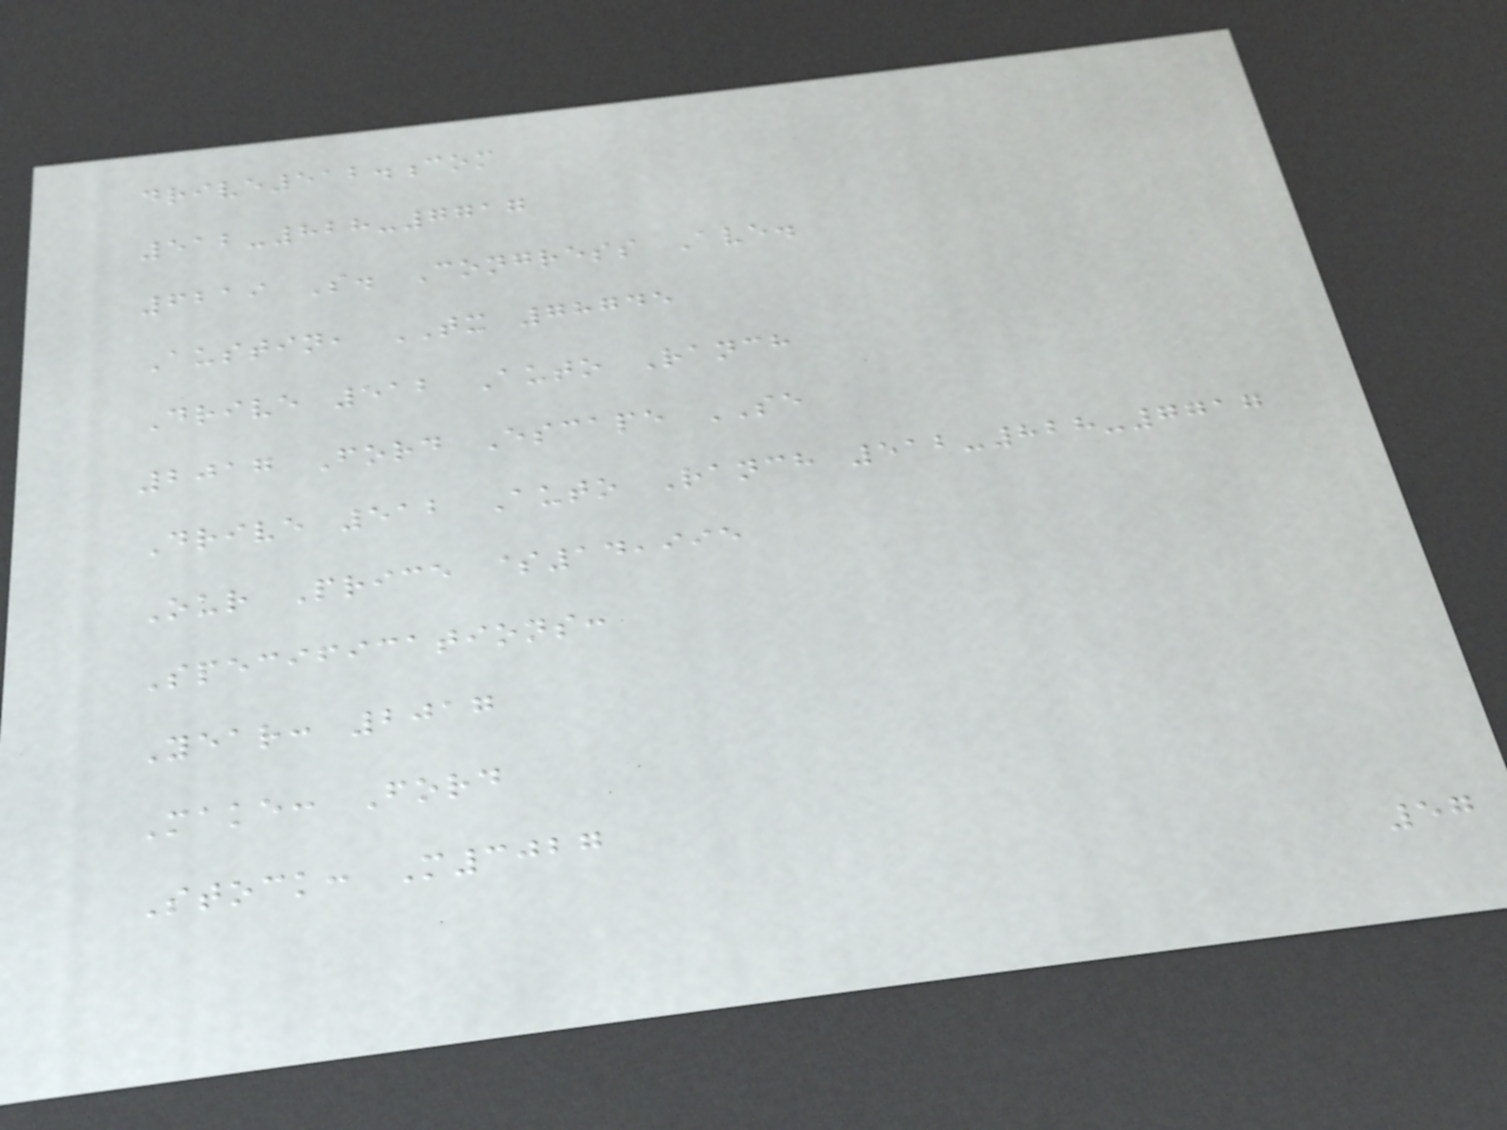drive512.com
512-828-7717
6219 S. Congress Ave.
Austin, TX 78745
Drive 512 Auto Ranch
2017 Ford Escape SE
Drive 512 Auto Ranch 512-828-7717
Our Price $14,995
Specifications:
Year: 2017
Make: Ford
Stock: M3027
57
